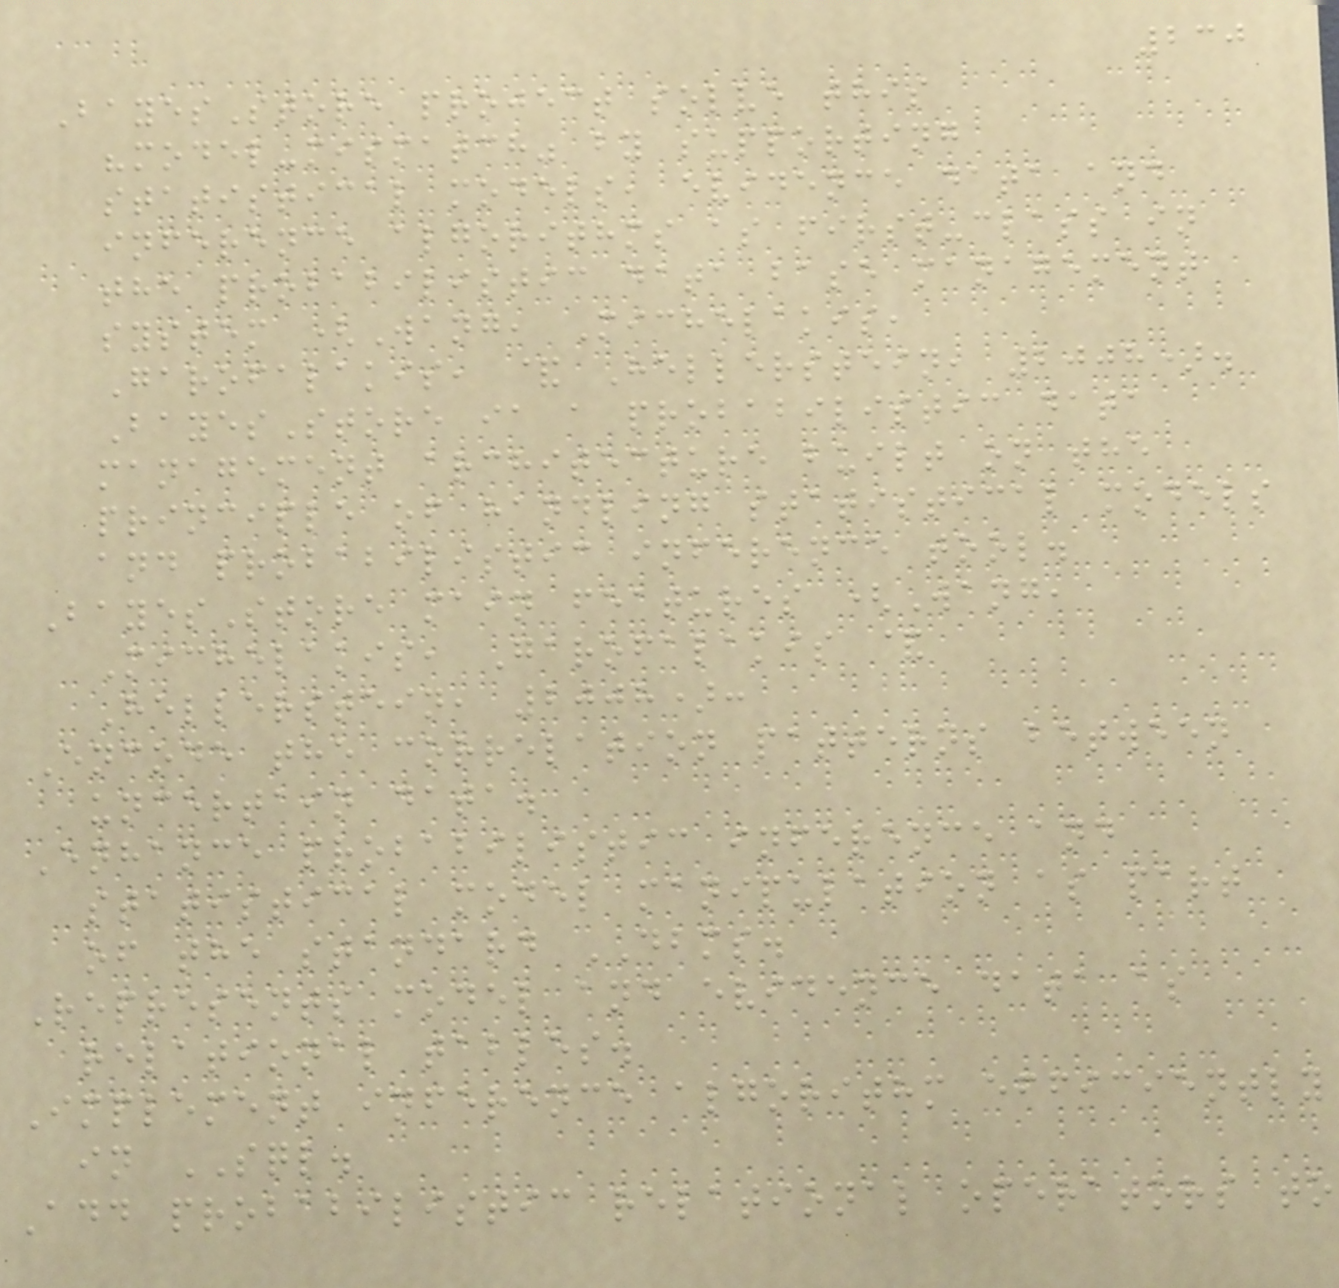230
BayesStore project solve this
"model-mismatch" by supporting
statistical models, evidence data and
inference algorithms as first-class in
the probabilistic data base management
system (Wang, Michelakis,
Garofalakis, & Hellerstein, 2008).
BayesStore ia a probabilistic data
management architecture built on the
principle of handling statistical models
and probabilistic inference tool.
BayesStore main features (Wang,
Michelakis, Garofalakis &
Hellerstein, 2008):
Encode the correlation patterns between
uncertain data.
Enhance probabilistic inference and
statistical model manipulation as part
of the standard DBMS.
Represents model and evidence data as
relational tables.
Implement inference algorithm efficiently
in SQL.
Add probabilistic relational operators to
